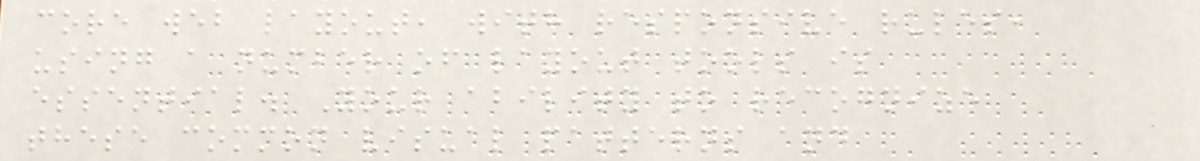core web layout, with responsive rules,
using a number of layout tools is
essential. Your ability to recognize
these common visual patterns and
